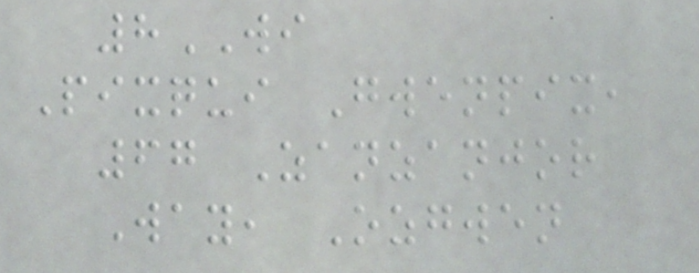8WI
Pixqui Gwenpix,
67 Zanzanjor
Way, Ozgwen
